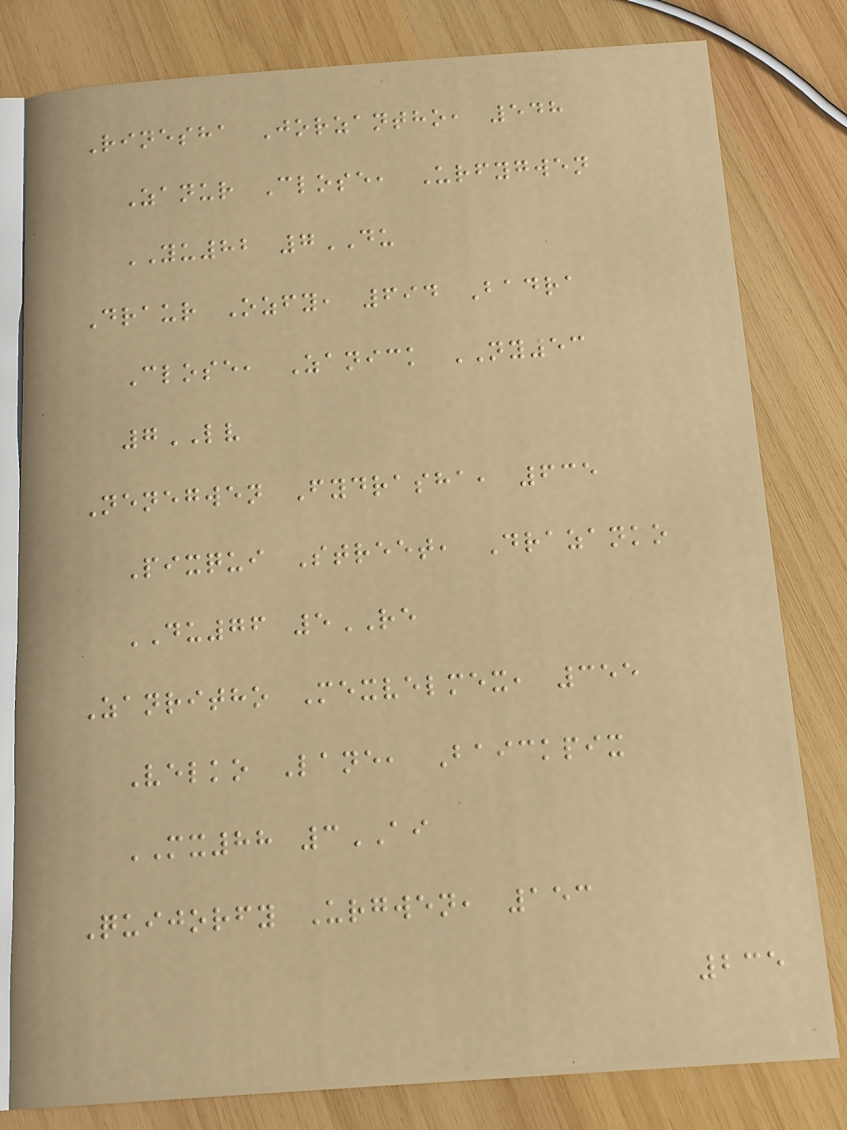Rinesha Jorzantho, 548
Zanur Close, Urfygwen
YU82 7DU
Draur Ozfy, 694 Badra
Close, Zanick NY53
7LV
Nenegwen Fydrasha, 635
Pixqui Street, Drazanko
DU76 5RE
Zanritho Mexvelmex, 355
Velko Lane, Baickpix
MX88 3AI
Quijorfy Urgwen, 153
235
